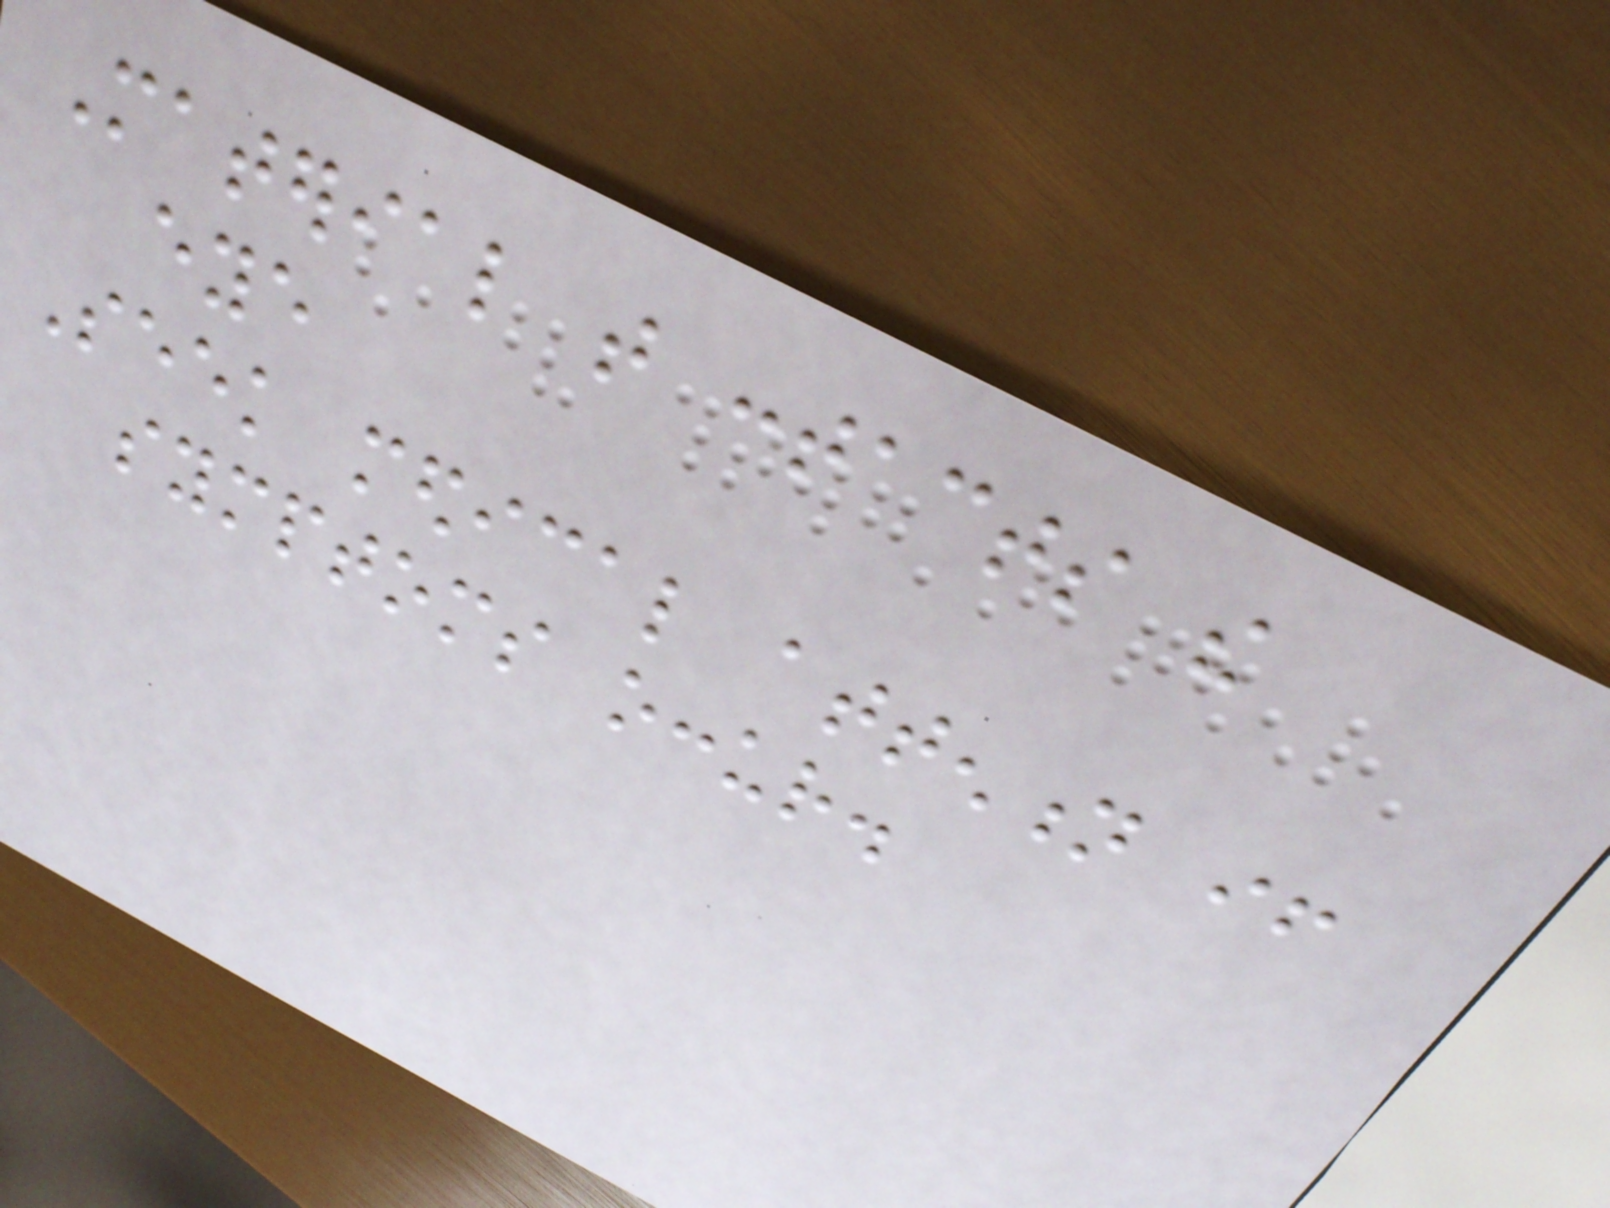Material that contacts the
eye
Seek medical attention if
symptoms occur.
